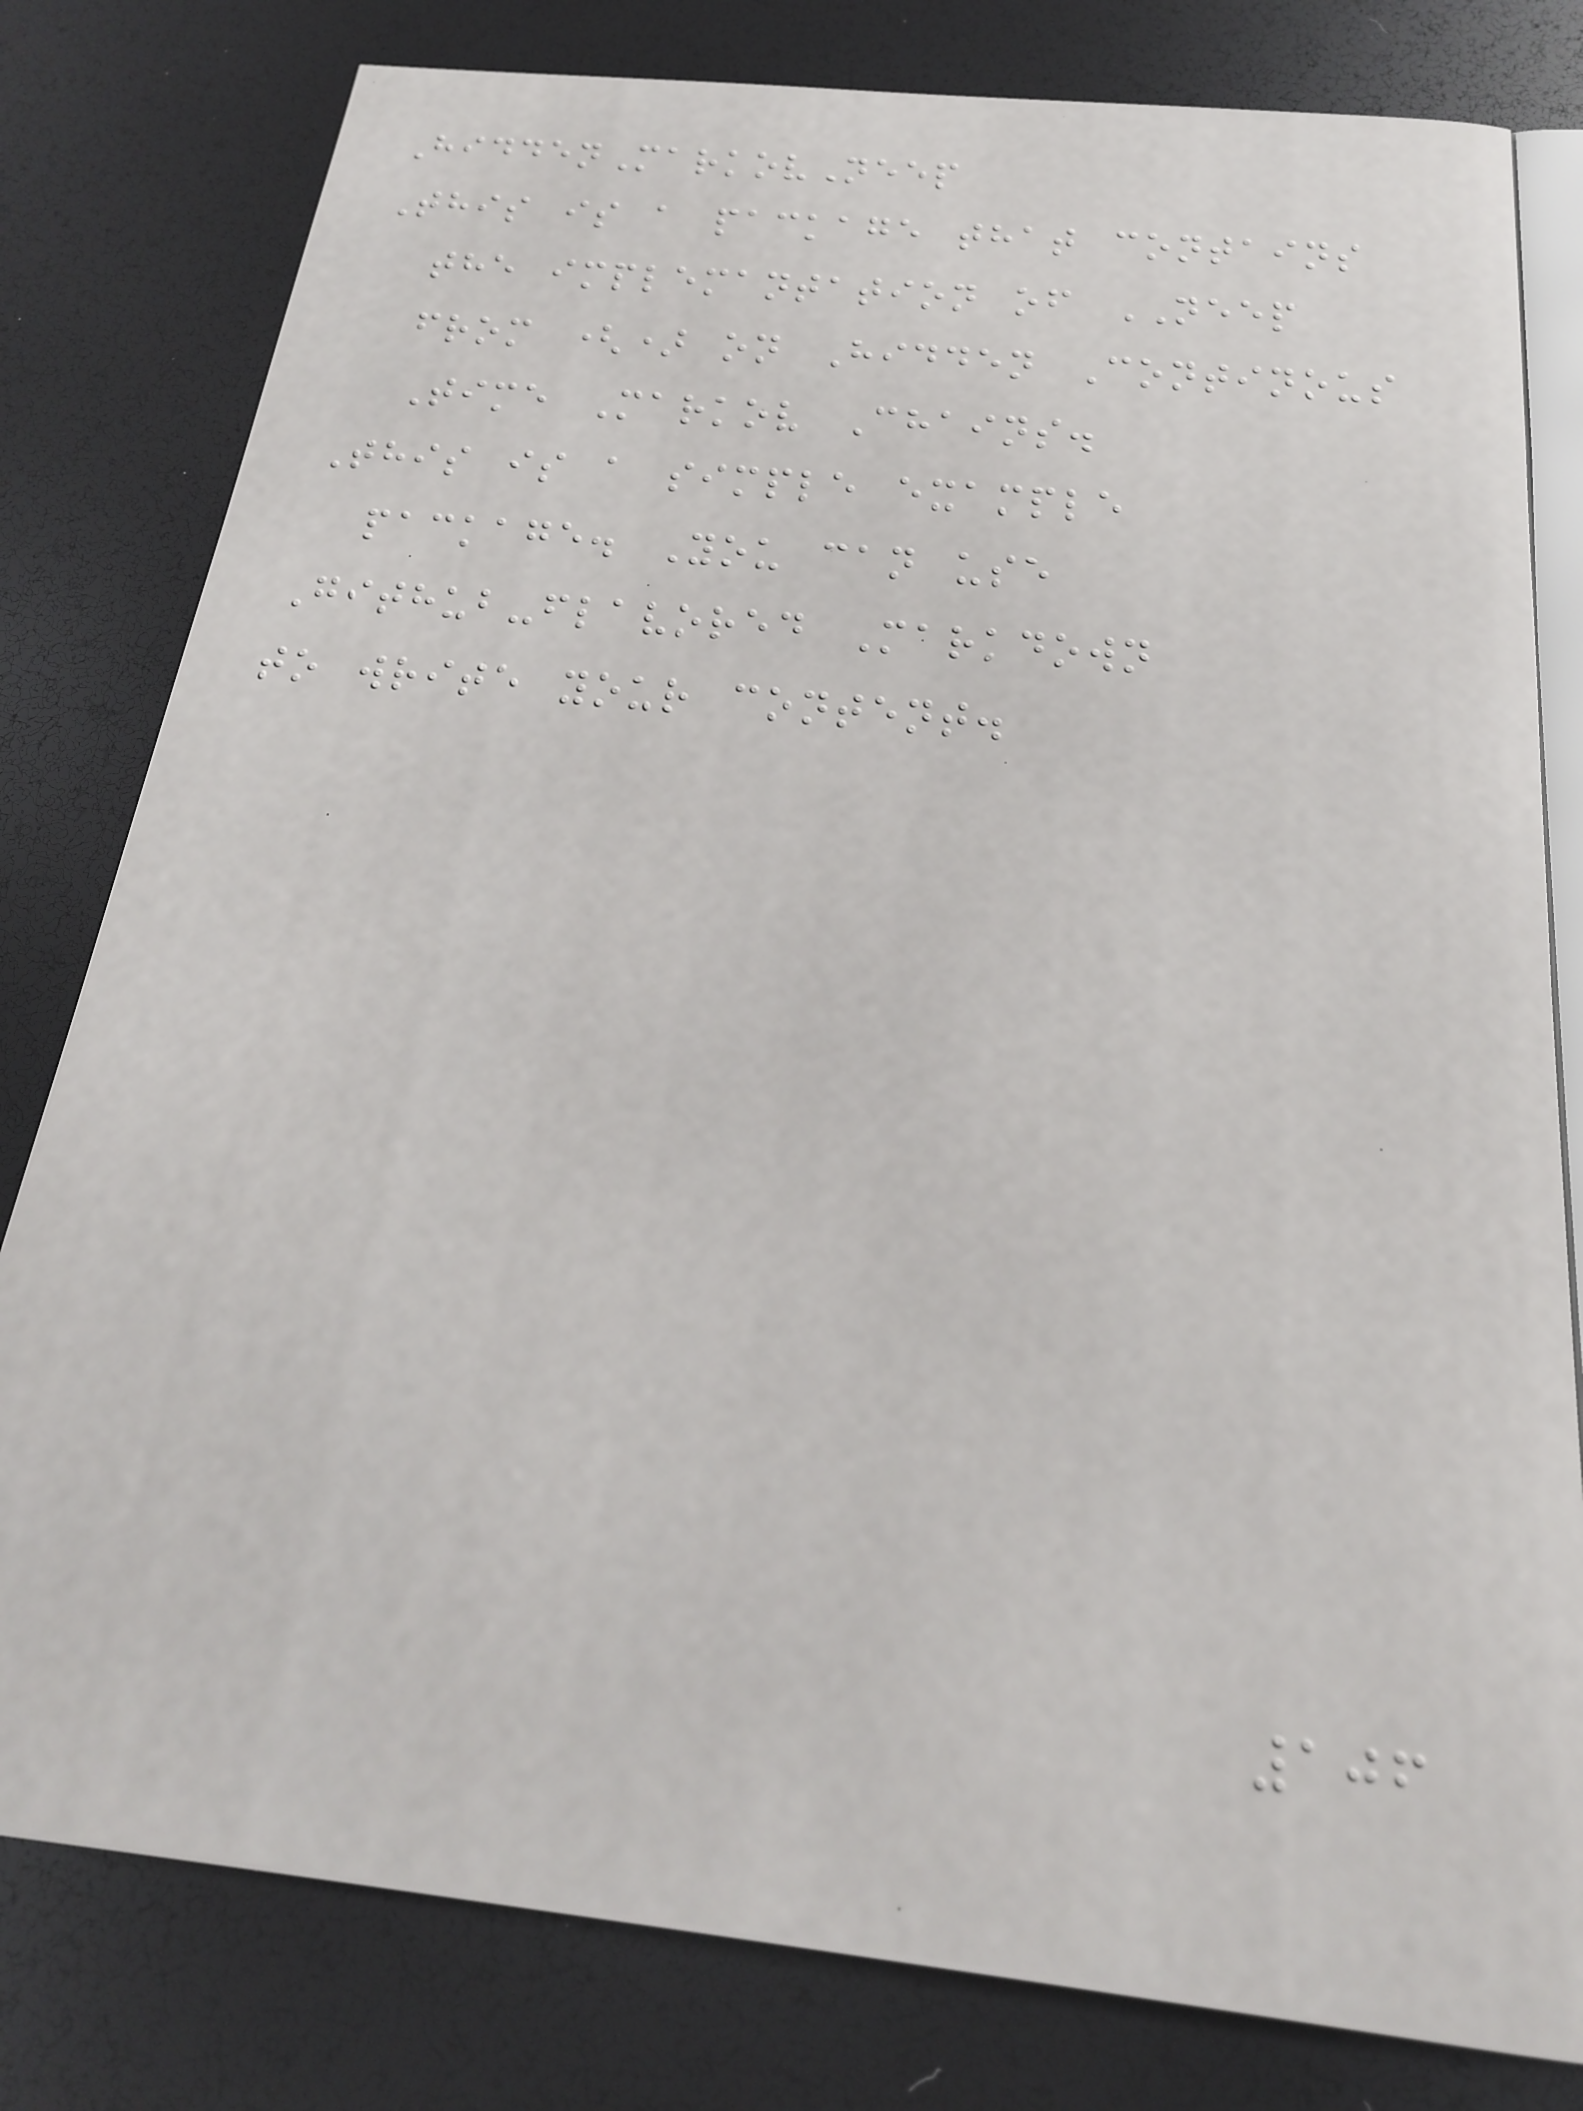HiddenMarkovNeep
This is a package that contains
the implemantation of NEEP
from () on Hidden Continous
Time Markov Chains.
This is a simple example
package. You can use
Github-flavored Markdown
to write your content.
106
